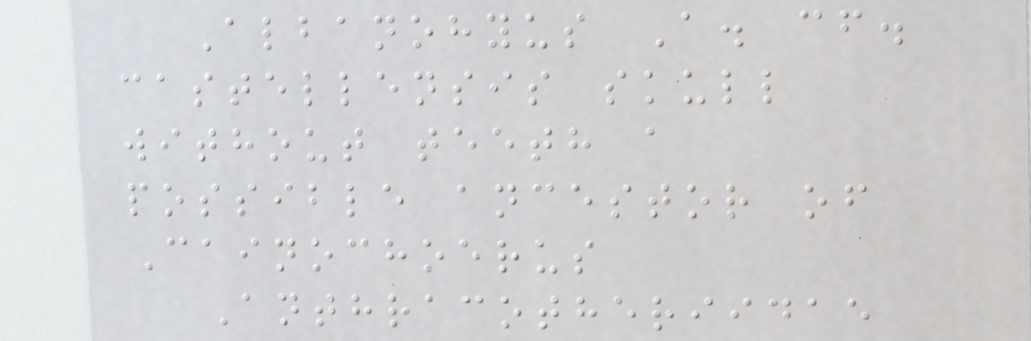Albanohyus A. cf.
castellensis skull
without teeth a
possible ancestor of
Cainochoerus
Anthracotheriidae
